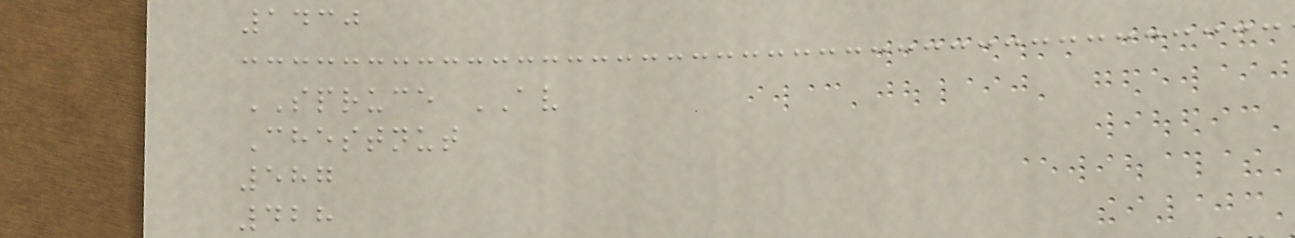1430
SPRUCE AV
Chestnut
587
428
